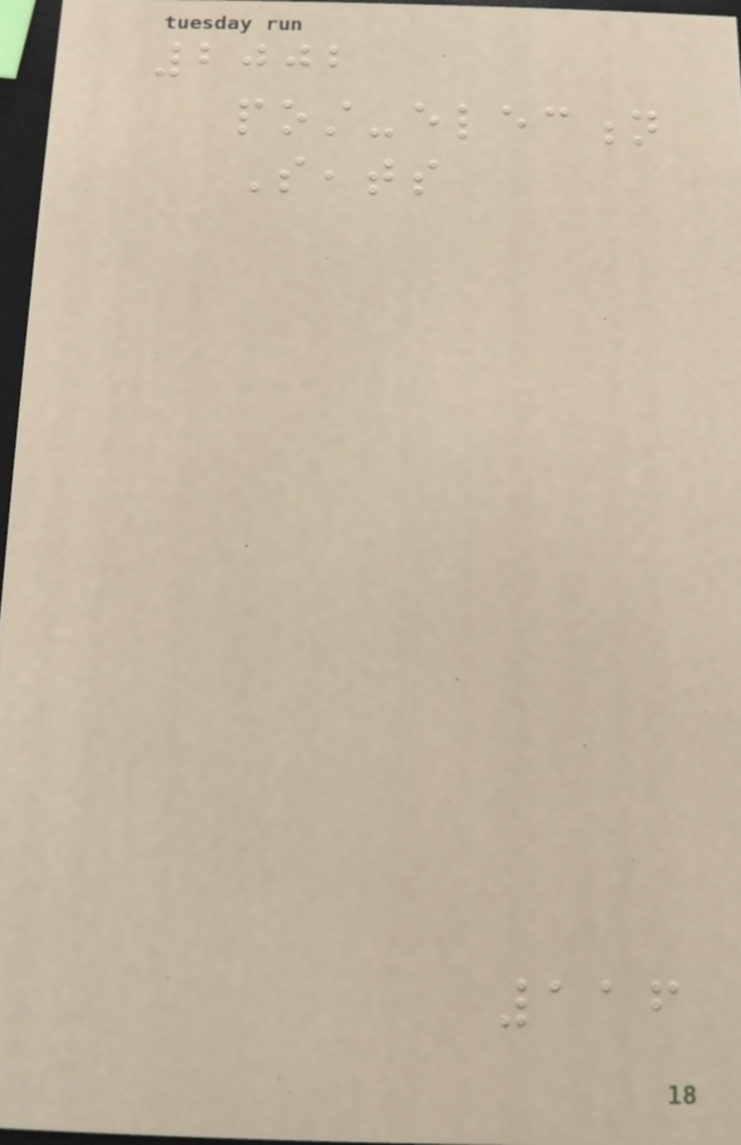2002
post-election
Seats
116
